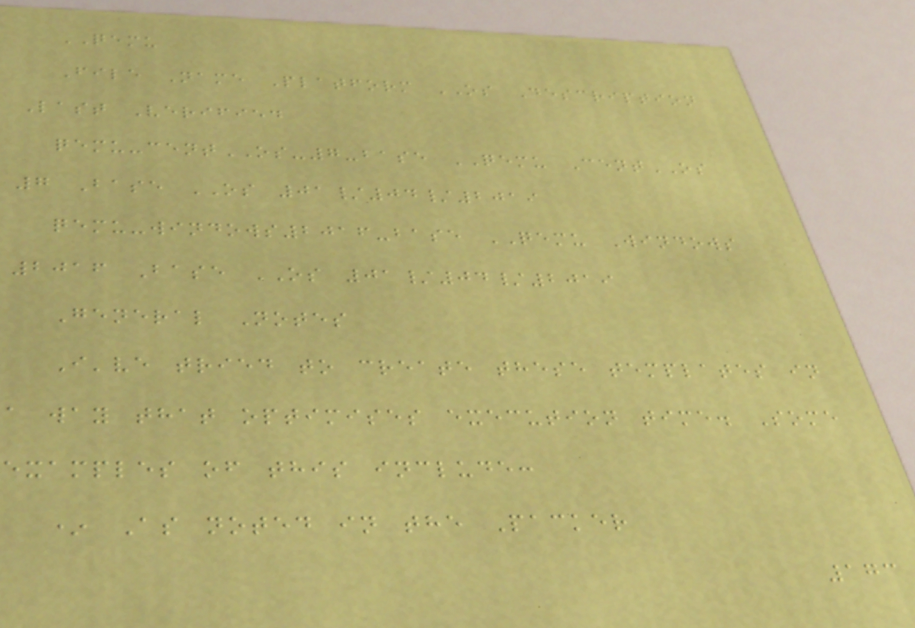QEMU
File Name Platform OS Description
Last Verified
qemu-centOS-7-base QEMU CentOS
7 Base OS 01/04/2019
qemu-windows2016-base QEMU Windows
2016 Base OS 01/04/2019
General Notes
I've tried to create these templates in
a way that optimises execution time. Some
examples of this include:
* As noted in the Packer
173
